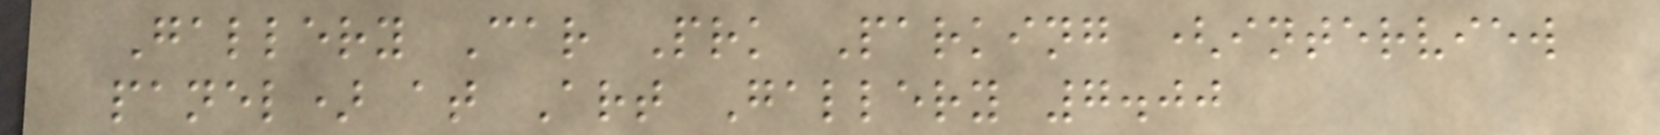Gallery Car Prk Parking (interview
panel) at Art Gallery 7.00
